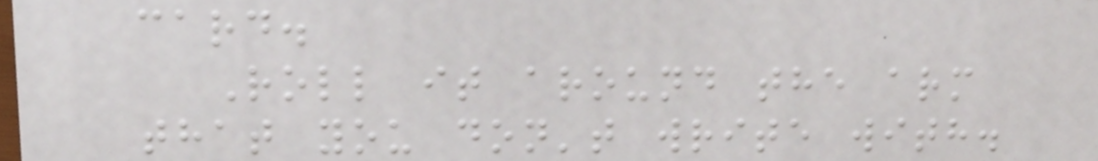card.
Roll it around the arm
that you don't write with.
